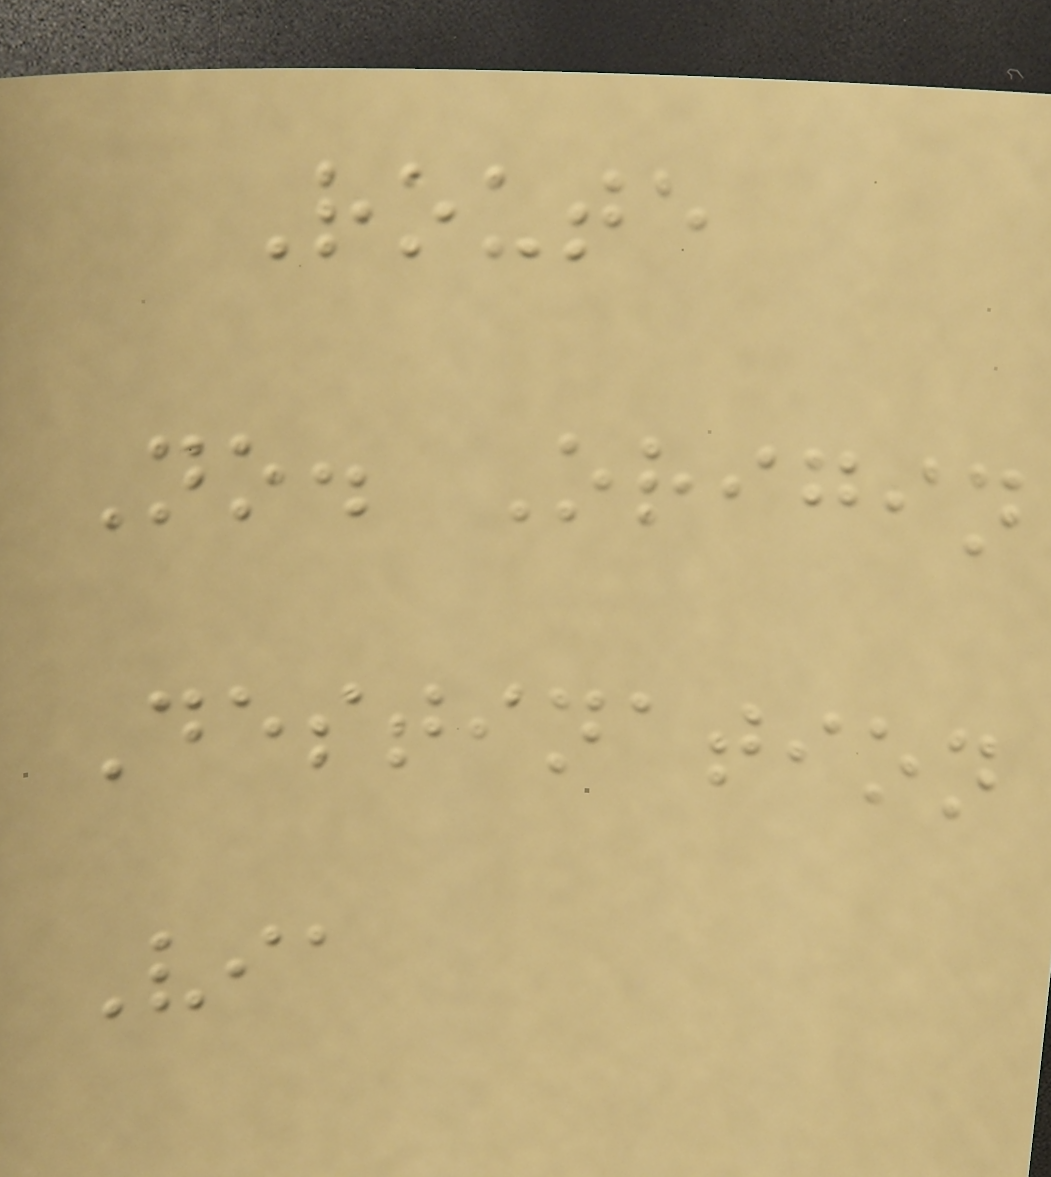Route
No. Origin
Destination
Via
